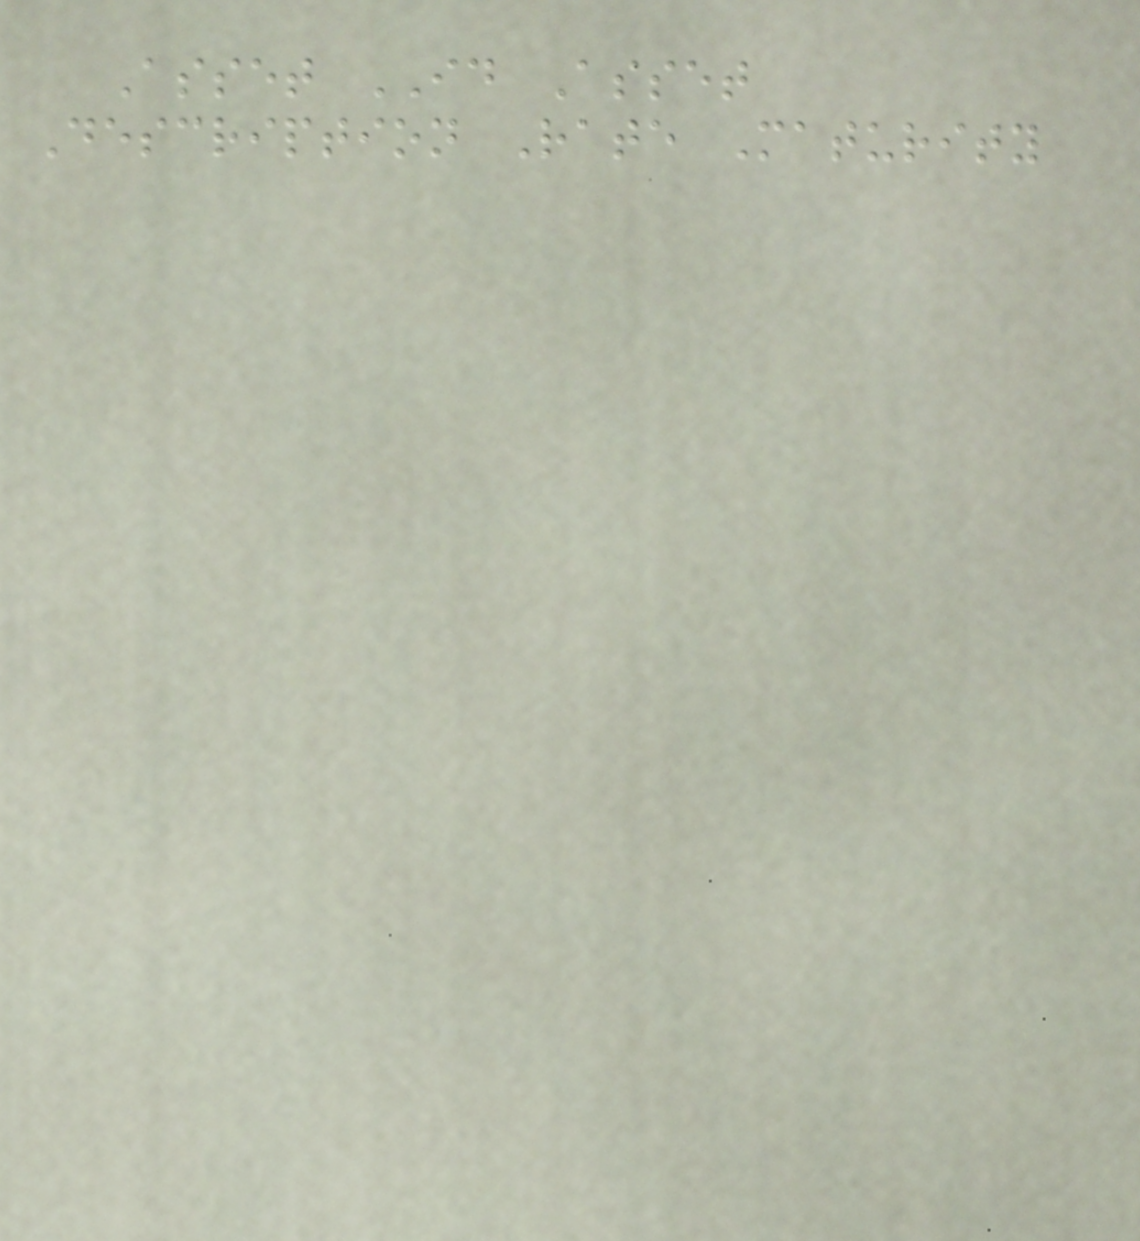Asset ID Asset
Description Rate Maturity
